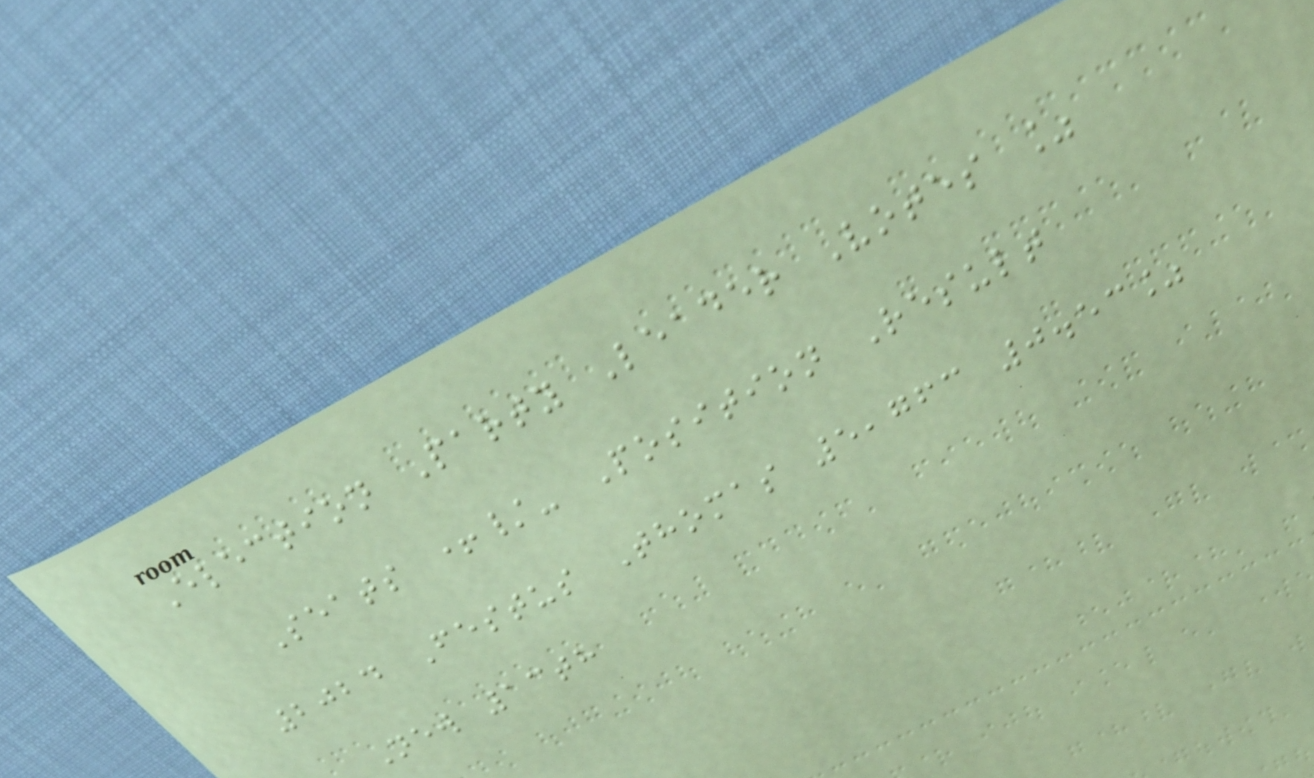Election Party Leader Votes %
Seats +/- Position Result
2024 Festus Thomas 5,763 0.53%
New 13th
